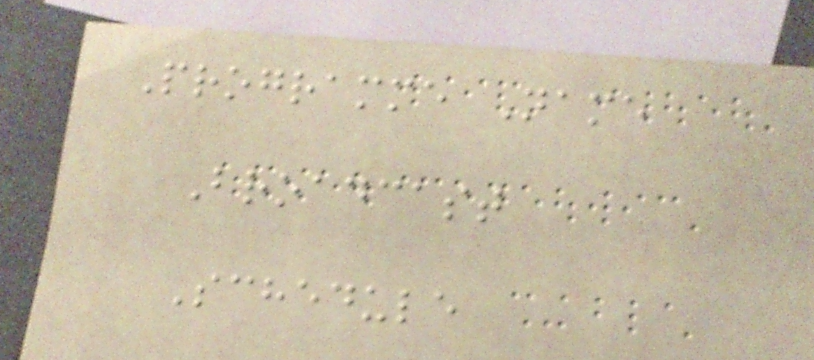Programme Name
Broadcast
Schedule
